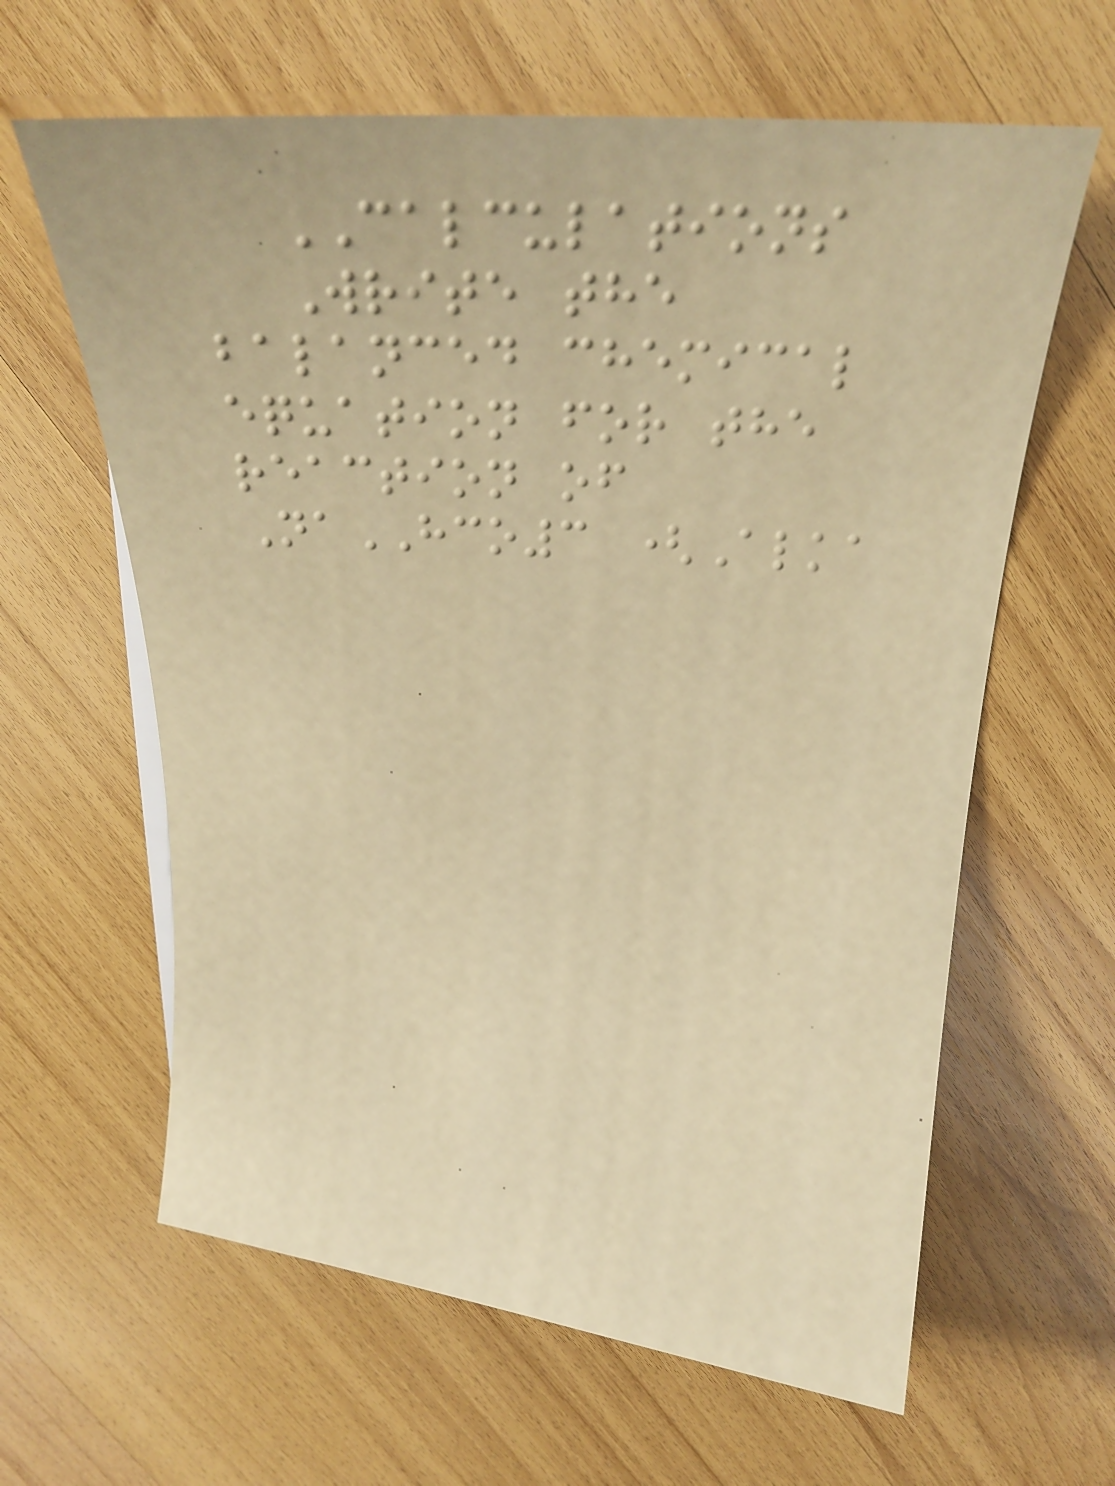CALCULATIONS
Write the
balanced chemical
equation for the
reaction of
NaHCO3 (Alka
